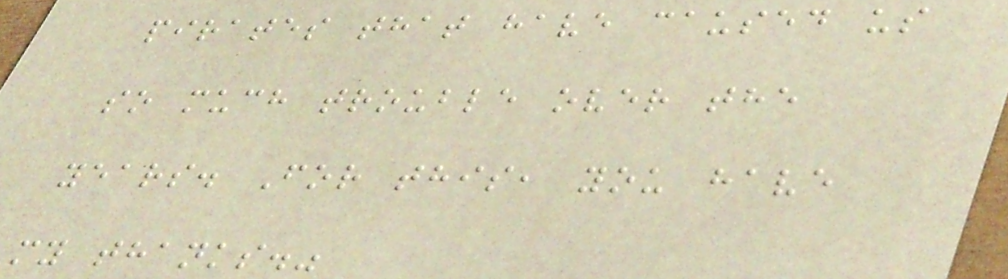pirates that have caused us
so much trouble over the
years. For this, you have
my thanks."
